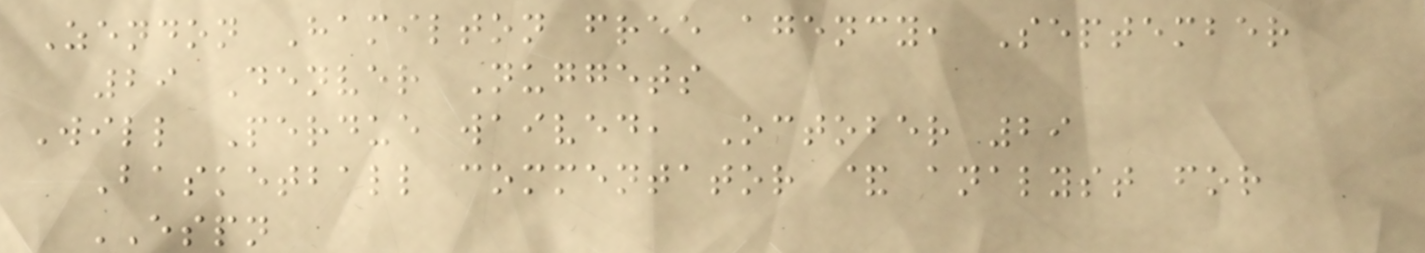Zendon Hamilton free agency, September
29 Denver Nuggets
Will Perdue waived, October 29
Basketball commentator & analyst for
ESPN
